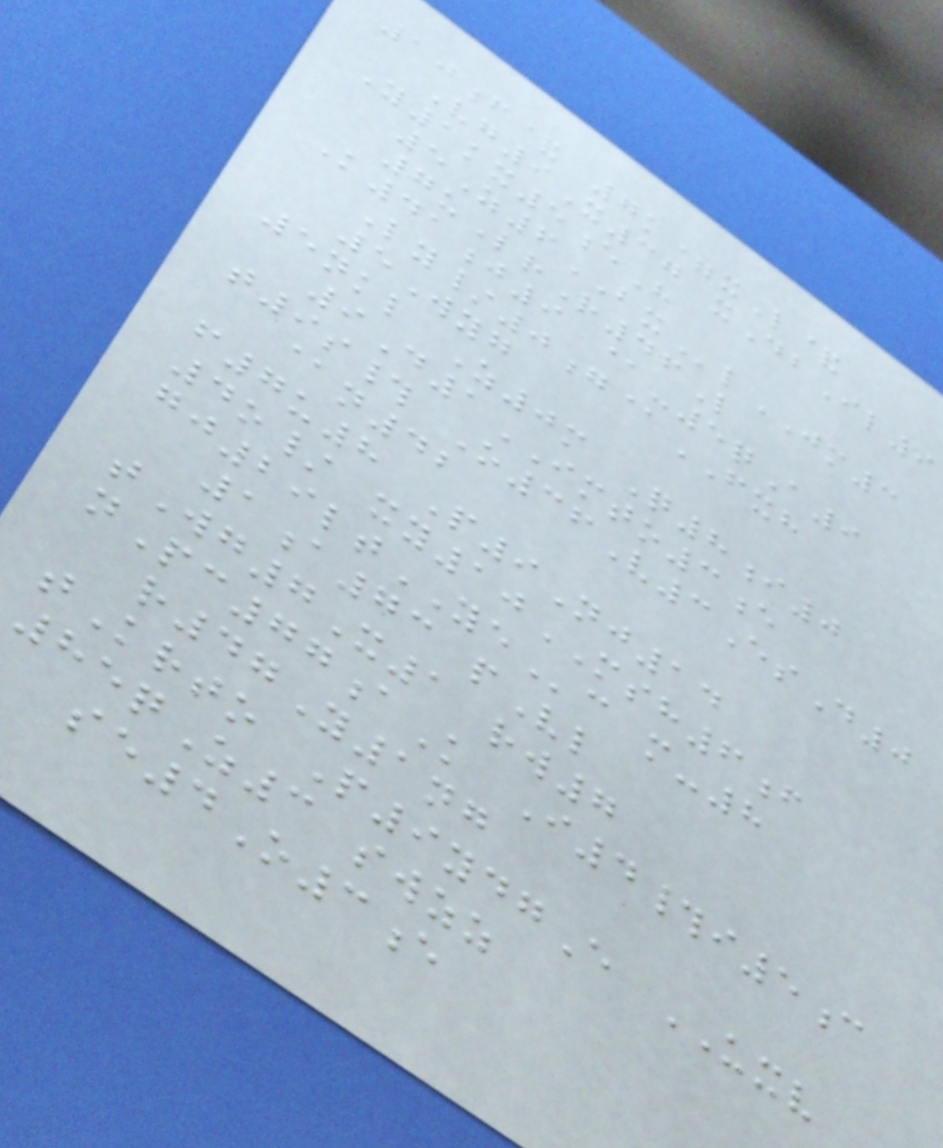10f& 7k=xL&
Vg9X37 xDbIl9
Y1kx5eH
5Z6BXlJM3
7uLrR46L
K41j9 @-5qA9
Ly/0g@FXH
5Wyg
5nkl Z0m Q8i0
9D1IMTO3e
t9s# O36V3EsD0
@n42
f7u8 P9Nj14
4o/ xy10MSH6f
gj29ltYEc m-8
1a73 pVl
tWg7X1 rw7
nPc77aK I4#i5c
r47Y1ng
tKrto P9ydgE UXV
85qZ3 swzz
se4O3e
